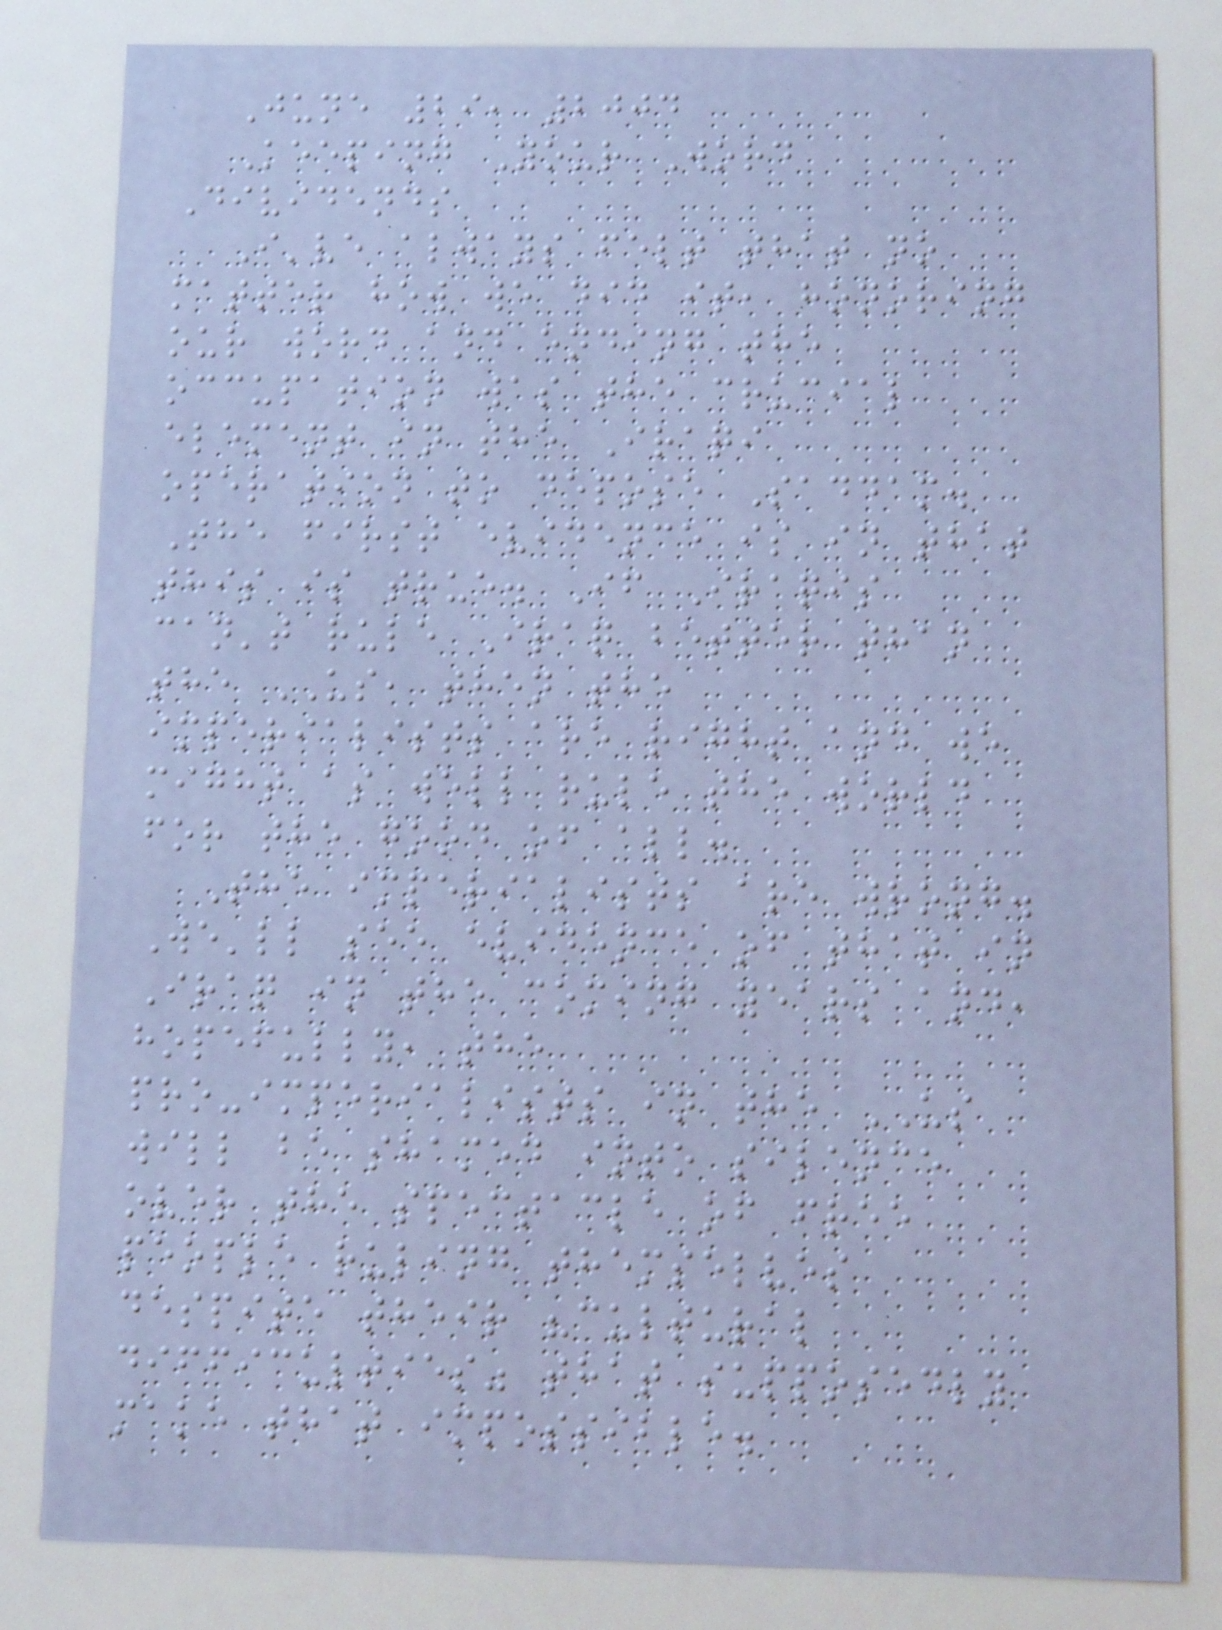June 29, 2004
Keeping Your Word
Dividends
I've always felt that no
matter how we did it, honoring
our word and ending the
occupation was the crucial
element in the Iraqi
operation to depose Saddam.
The first evidence is in that
this is true. If Iraqis
can't rule Iraq better than
the US, then the
imperialists are right and we
might as well rule the world
for the good of all.
The imperialists are wrong.
We'll see evidence of that in
Iraq in the coming years and,
hopefully, the
pro-imperialists in the US
will be shamed into silence
over the spectacle of free
people ruling themselves
despite their "cultural
difficulties" that supposedly
make that impossible.
